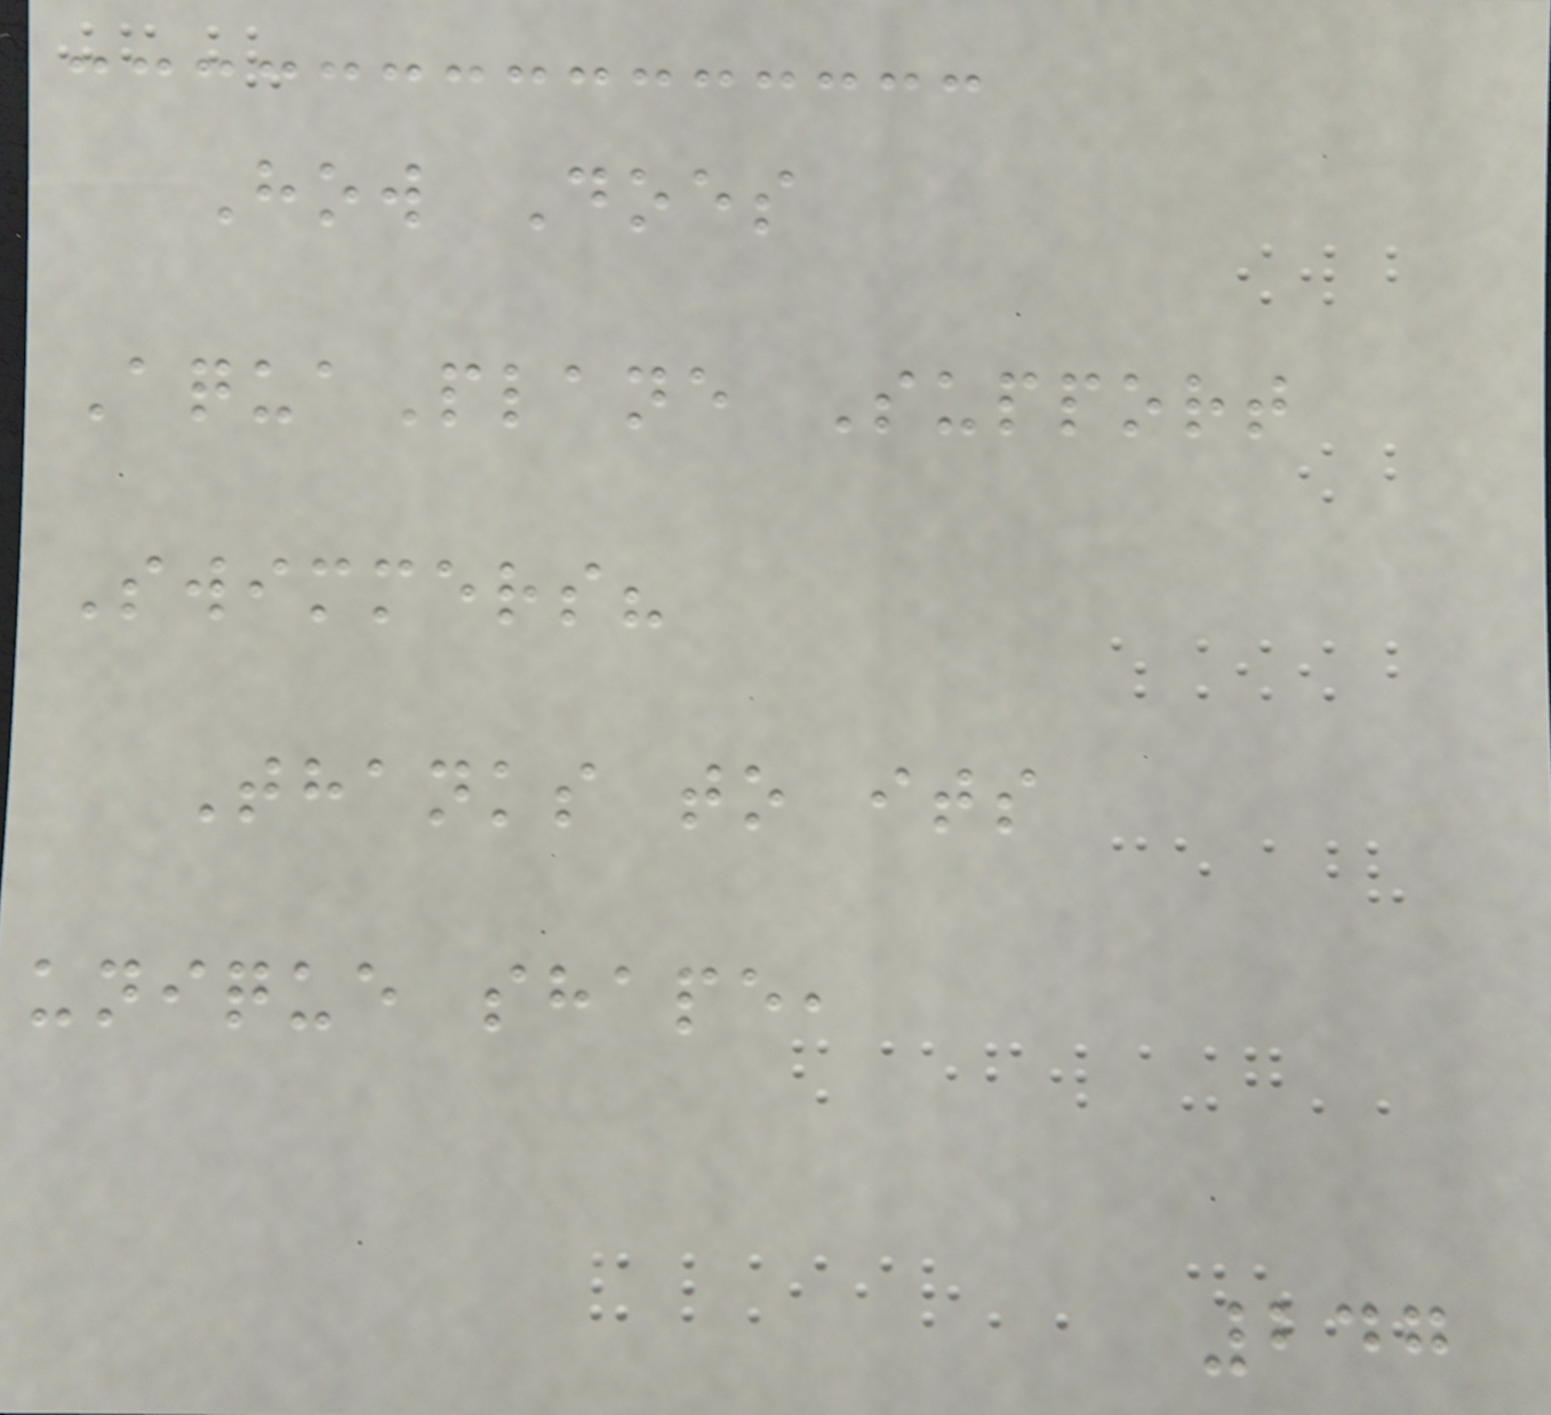How Does
AquaPlane Support
Swimmers?
Thanks to its
unique shape,
247
